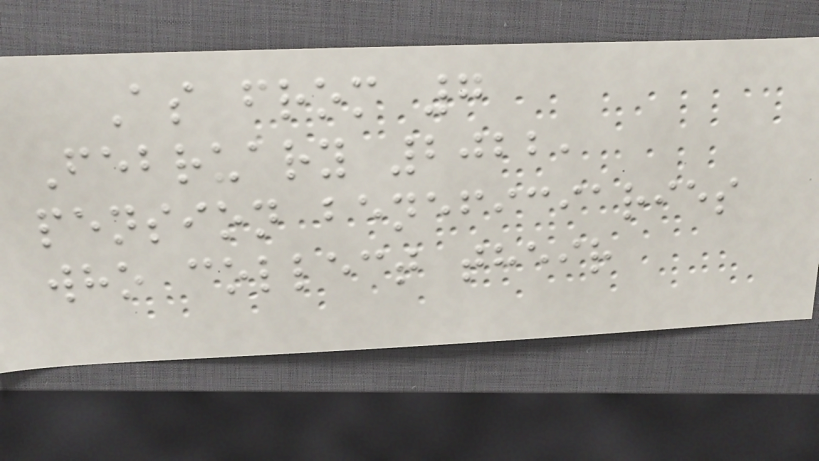As from 7
February 2022,
pension beneficiaries
who collect their
